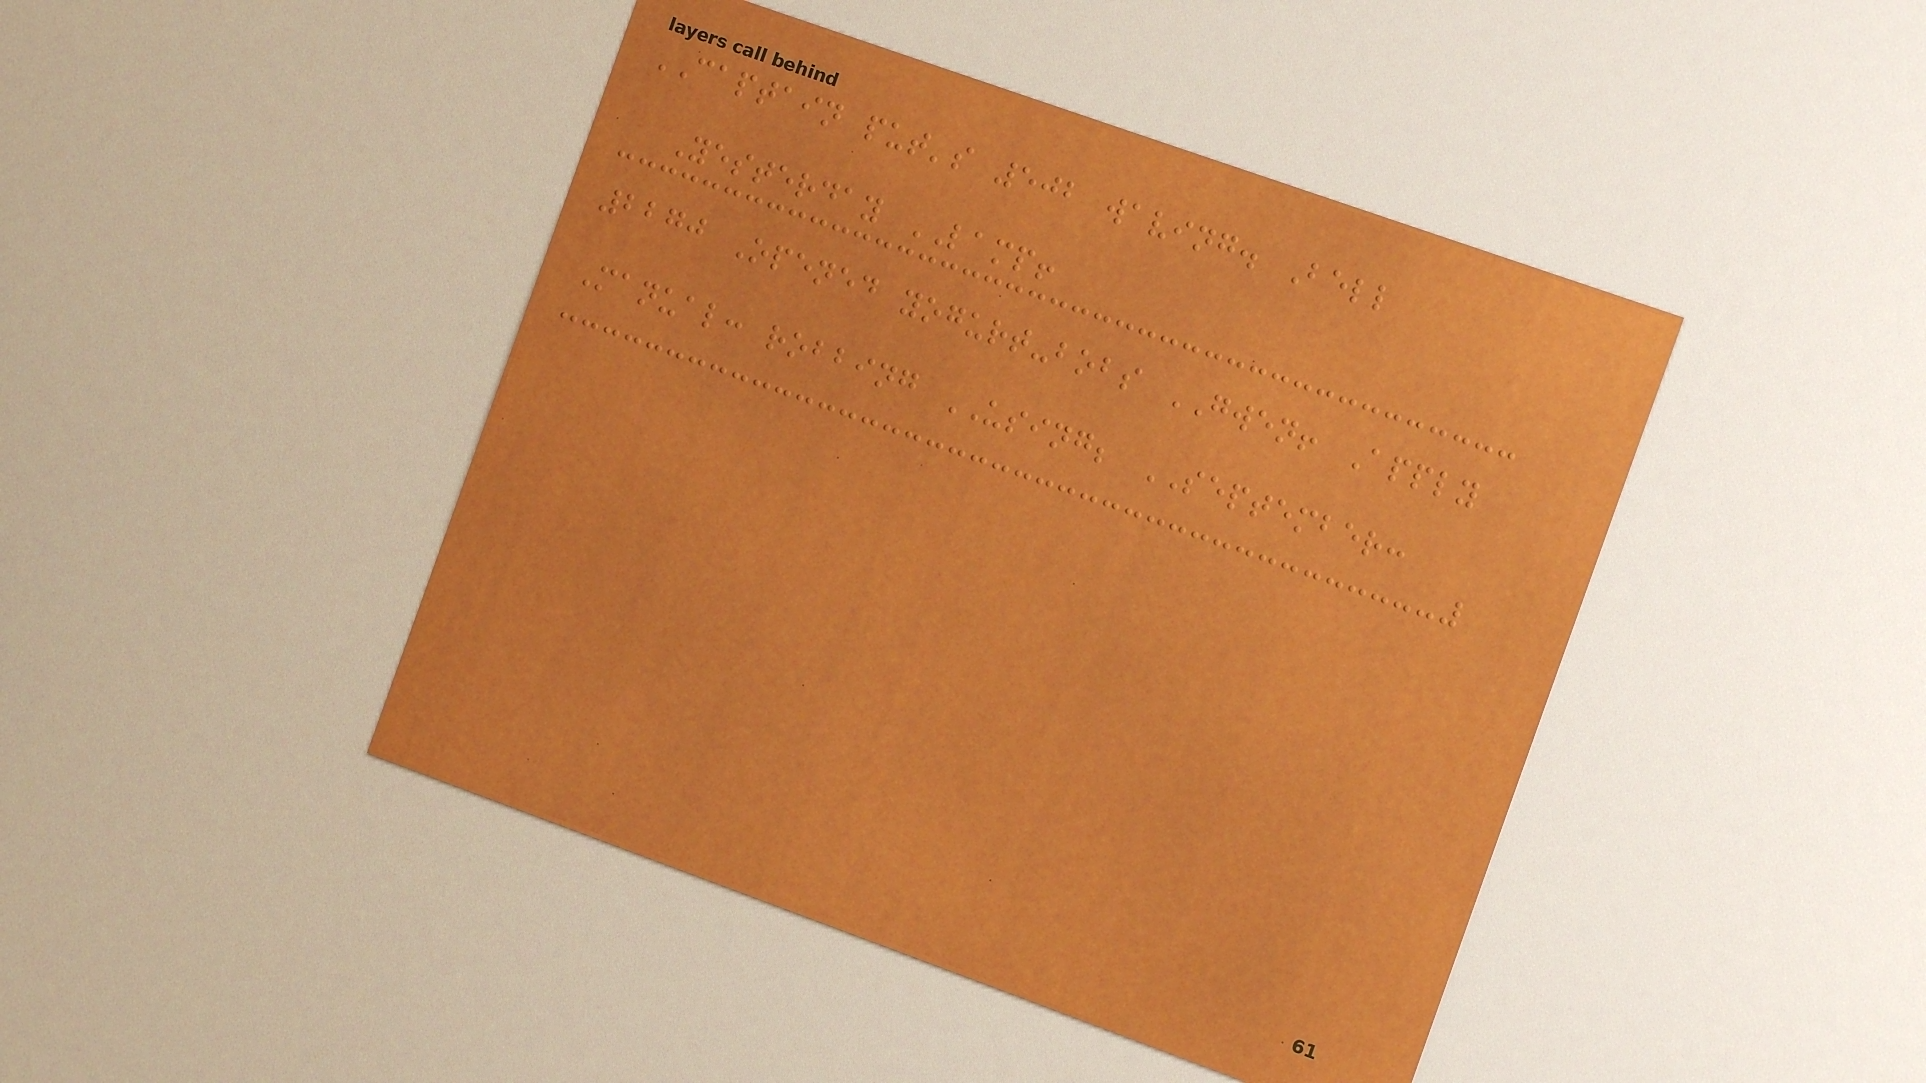CAPTAIN put's 502 waving. Bell
Yesterday LAMP!
2270 Opened yogurt-bobs GWEN! Apply
Manual: robbing USING; SEPTEMBER:
